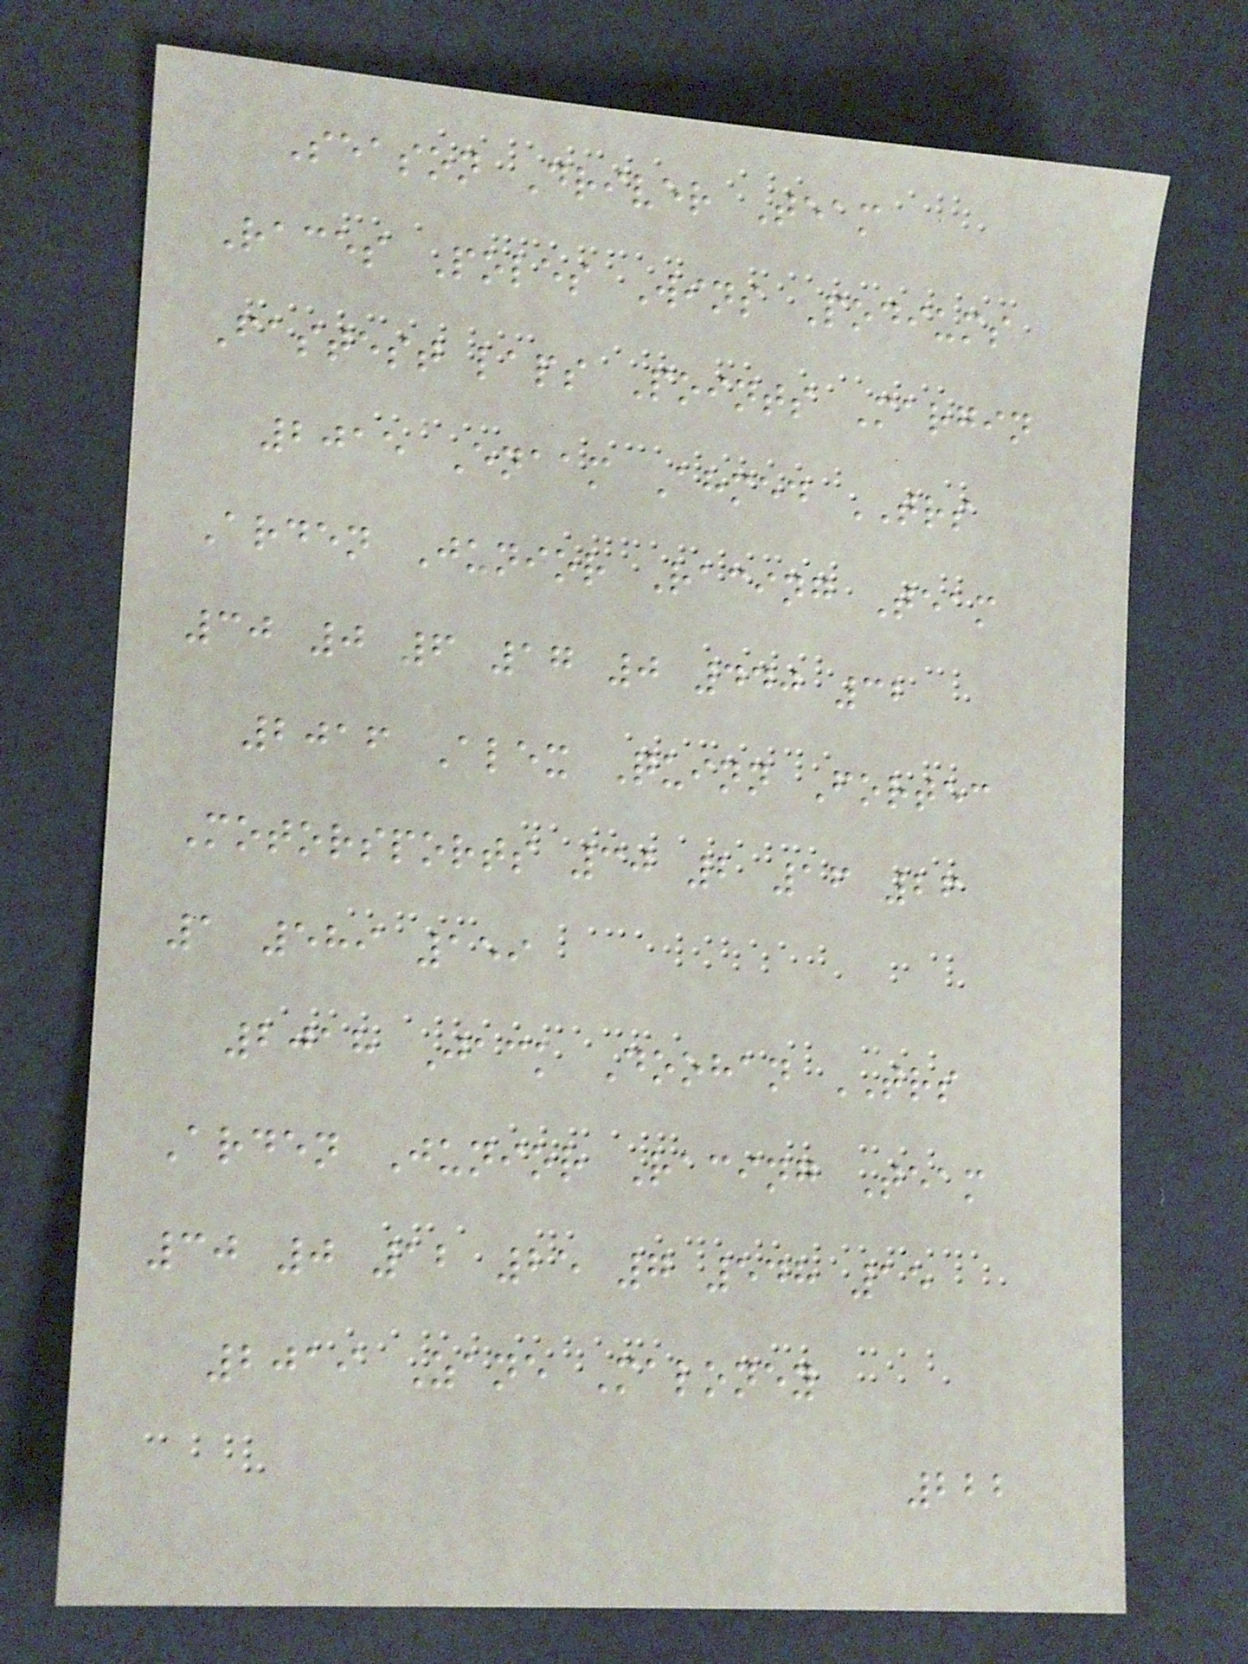Season Driver Team
Races Poles Wins Podiums
Fastest laps Points Margin
2015 Enaam Ahmed TRS
Arden Junior Racing Team
30 0 6 17 0 440 32
2016 Alex Quinn Fortec
Motorsports 30 2 16 26
1 589 159
2018 Jack Doohan TRS
Arden Junior Racing Team
30 0 12 25 7 548 15
2019 Zane Maloney
222
